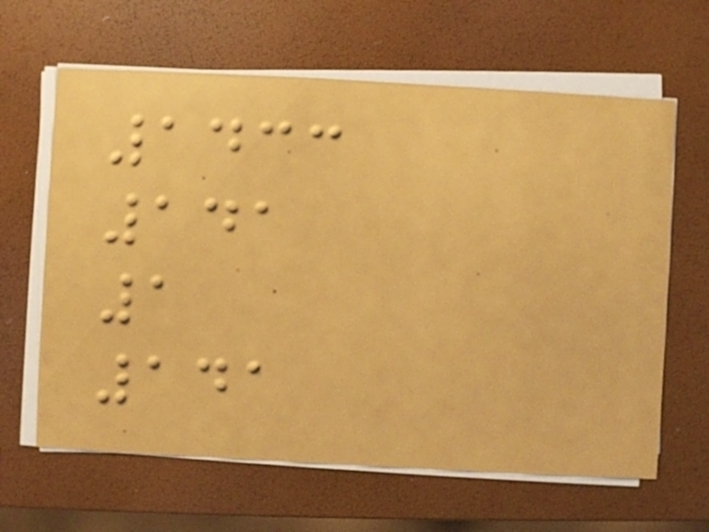1433
141
1
141
